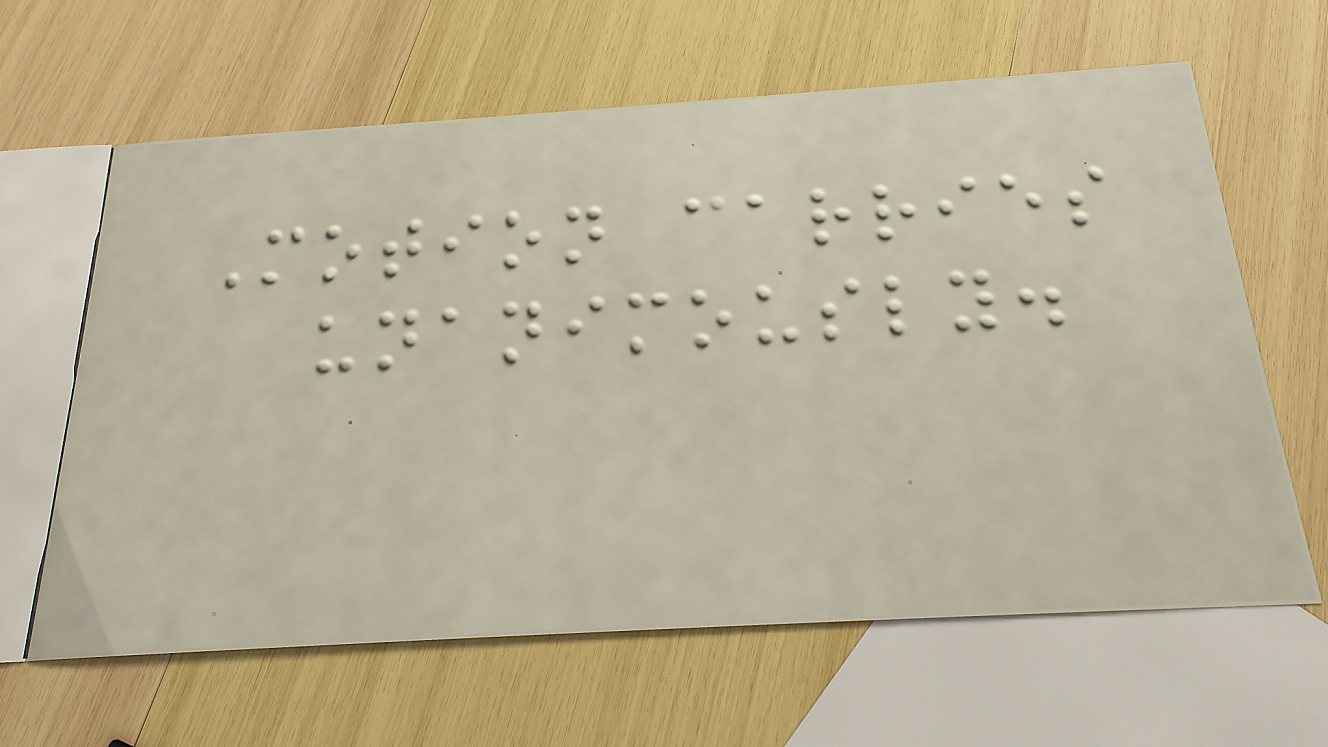Motion carries
unanimously.
